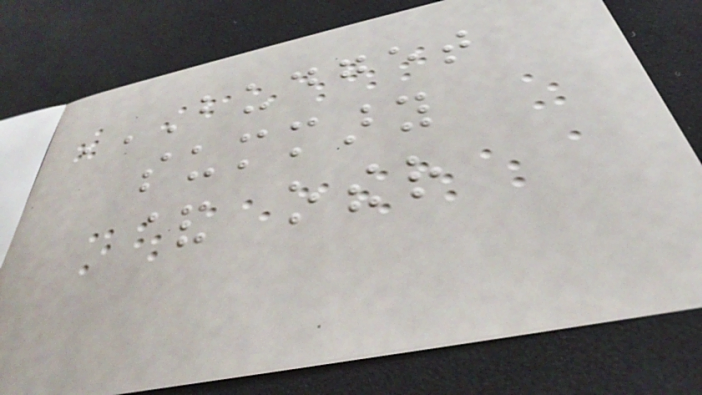BUDGET
SUMMARY
& OTHER
